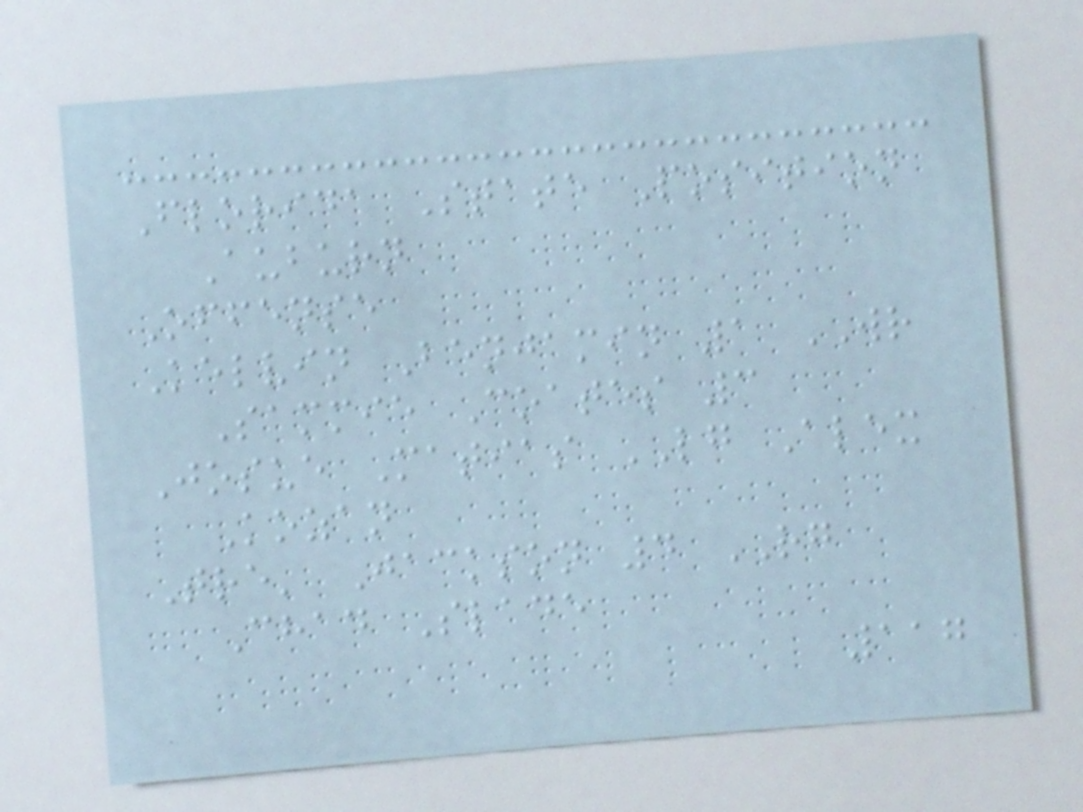Florida State Position
Auburn
Offense
Kelvin Benjamin 1 WR
Sammie Coates 3
Josue Matias LG Alex
Kozan
Tre' Jackson 4 RG
Chad Slade
117
